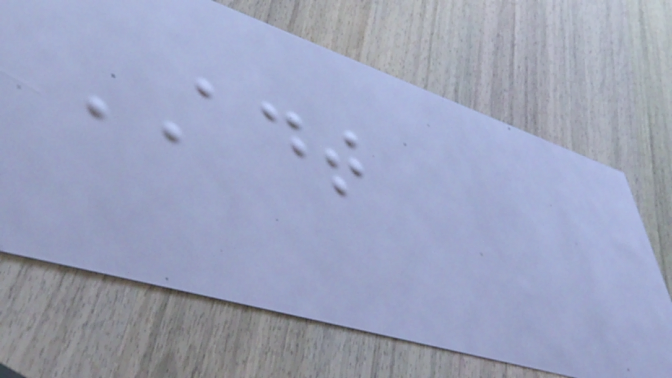ADT
